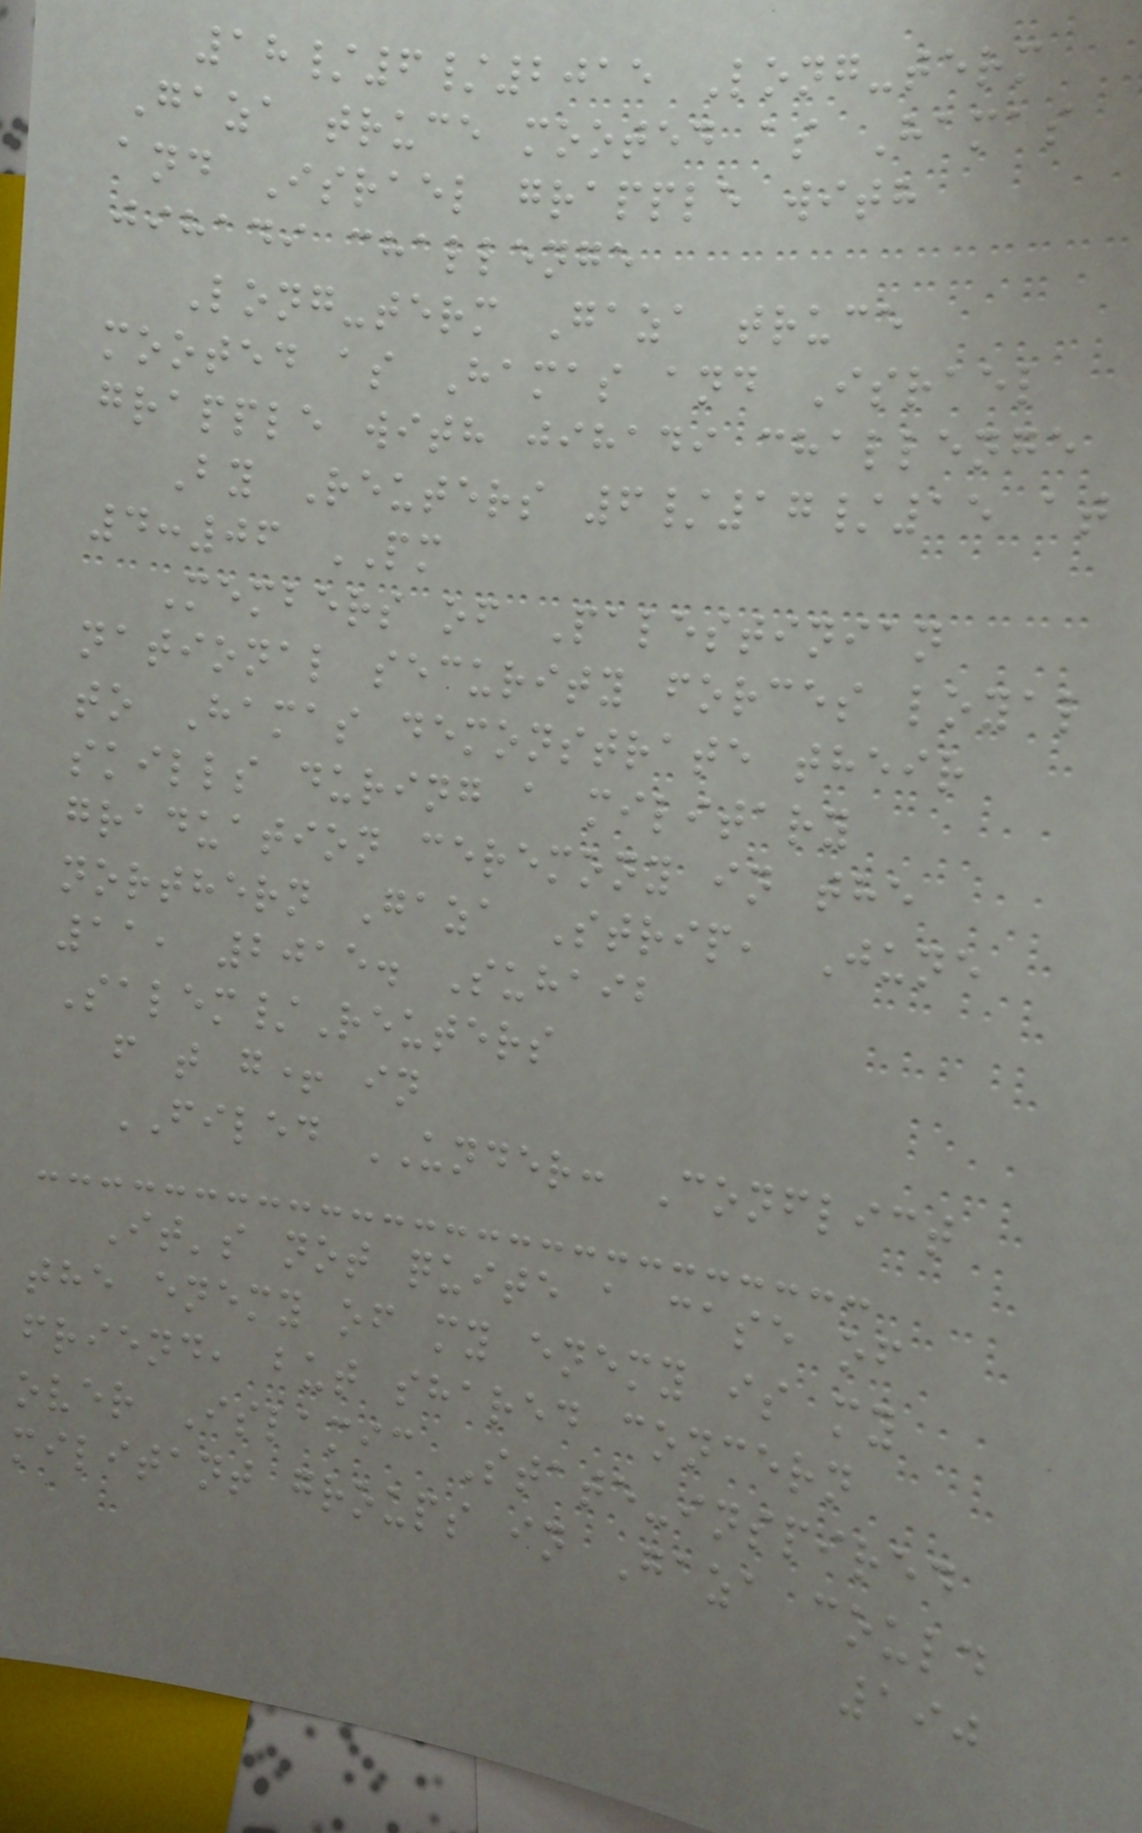18/6/2015 Long-term
Gaza truce mooted as Hamas
and Israel grapple with
jihadi challenge
Long-term Gaza truce
mooted as Hamas and Israel
grapple with jihadi challenge
By Reuters 6/17/15 at
4:06 PM
Members of Palestinian
national security forces loyal
to Hamas demonstrate their
skills during a military
graduation ceremony in the
northern Gaza Strip, June
11, 2015. Suhaib
Salem/Reuters
f t g+ in
FILED UNDER: Conflict
It's not quite a case of
the enemy of my enemy is my
friend, but shared concern
over Islamic State-inspired
militant groups in Gaza could
190
